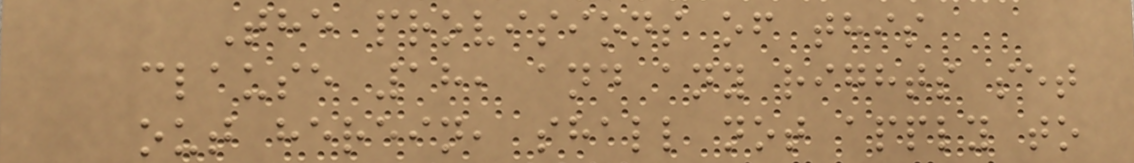The provisions of this
clause 18, and any rights set
out herein, shall not apply to
